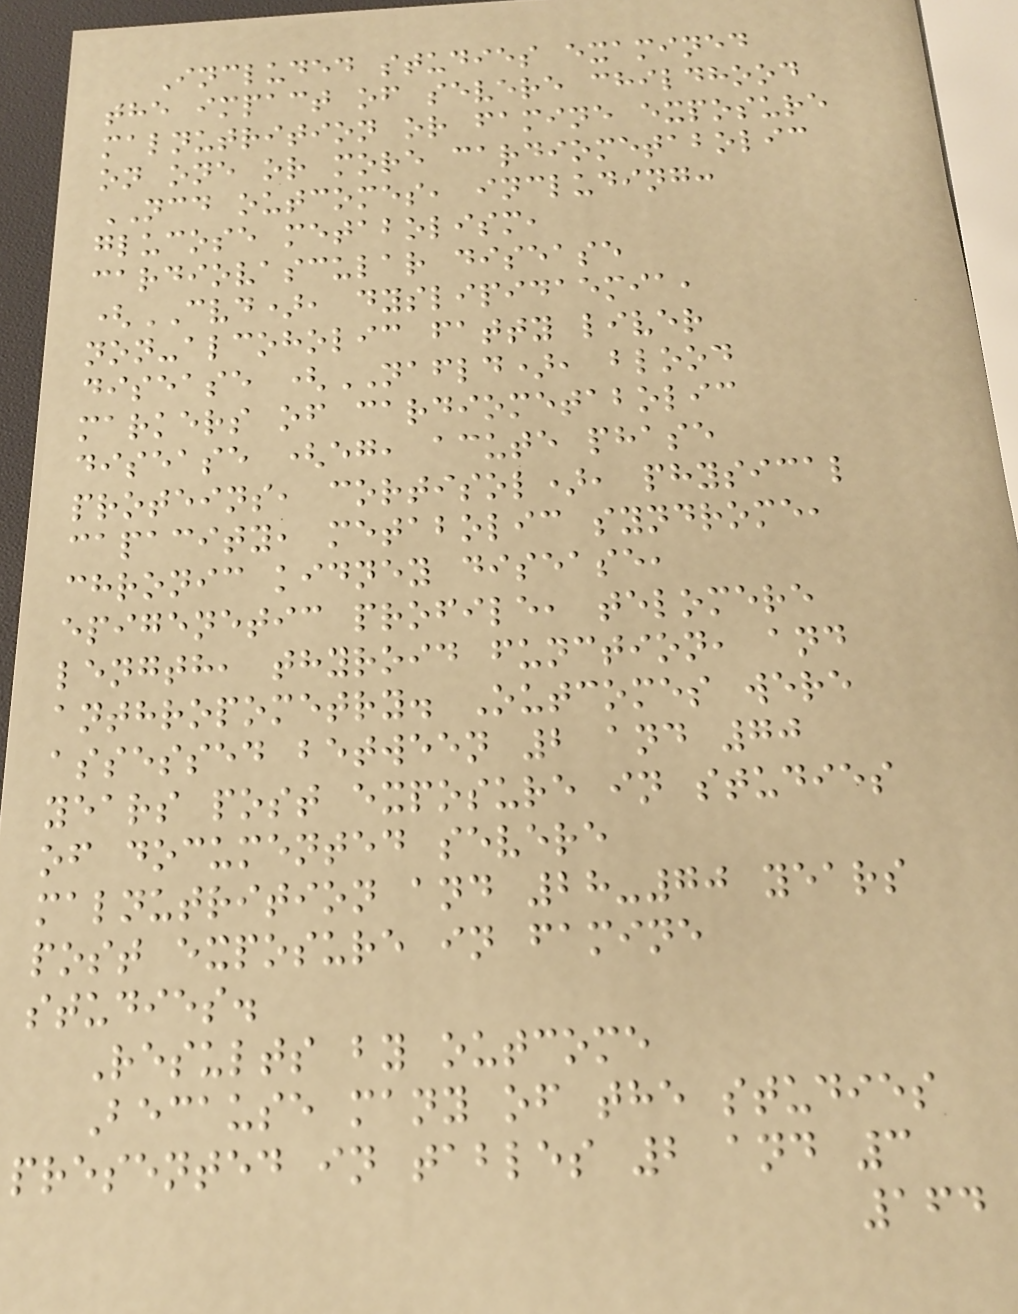Included studies examined
the impact of severe childhood
malnutrition or famine exposure
on one or more cardiometabolic
NCD outcomes, including:
glucose metabolism,
cardiovascular disease
(CVD), dyslipidaemia,
non-alcoholic fatty liver
disease (NAFLD), blood
markers of cardiometabolic
disease (eg, acute phase
proteins, cortisol), physical
capacity, metabolic syndrome,
chronic kidney disease,
epigenetic profile, telomere
length, thyroid function, and
anthropometry. Outcomes were
assessed between 2 and 70
years post exposure in studies
of documented severe
malnutrition and 28-70 years
post exposure in famine
studies.
Results by outcome
Because many of the studies
presented in tables 2 and 3
164
